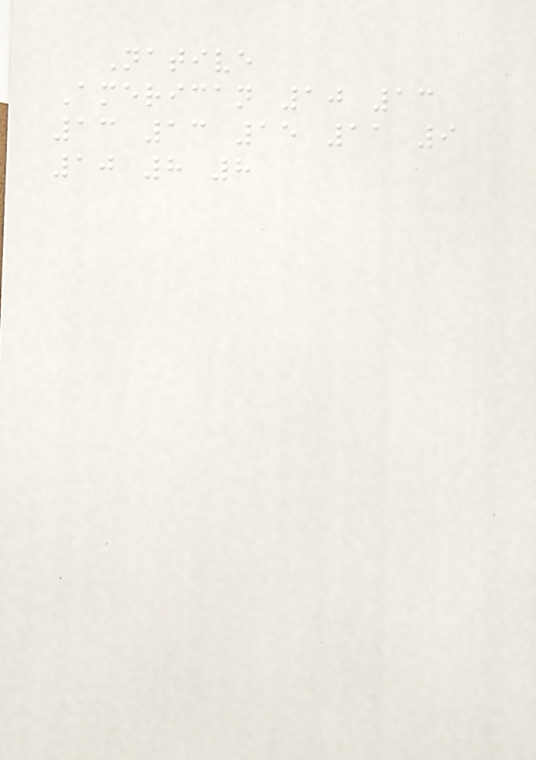Native
American 10 13
13 13 15 11 9
10 8 8
